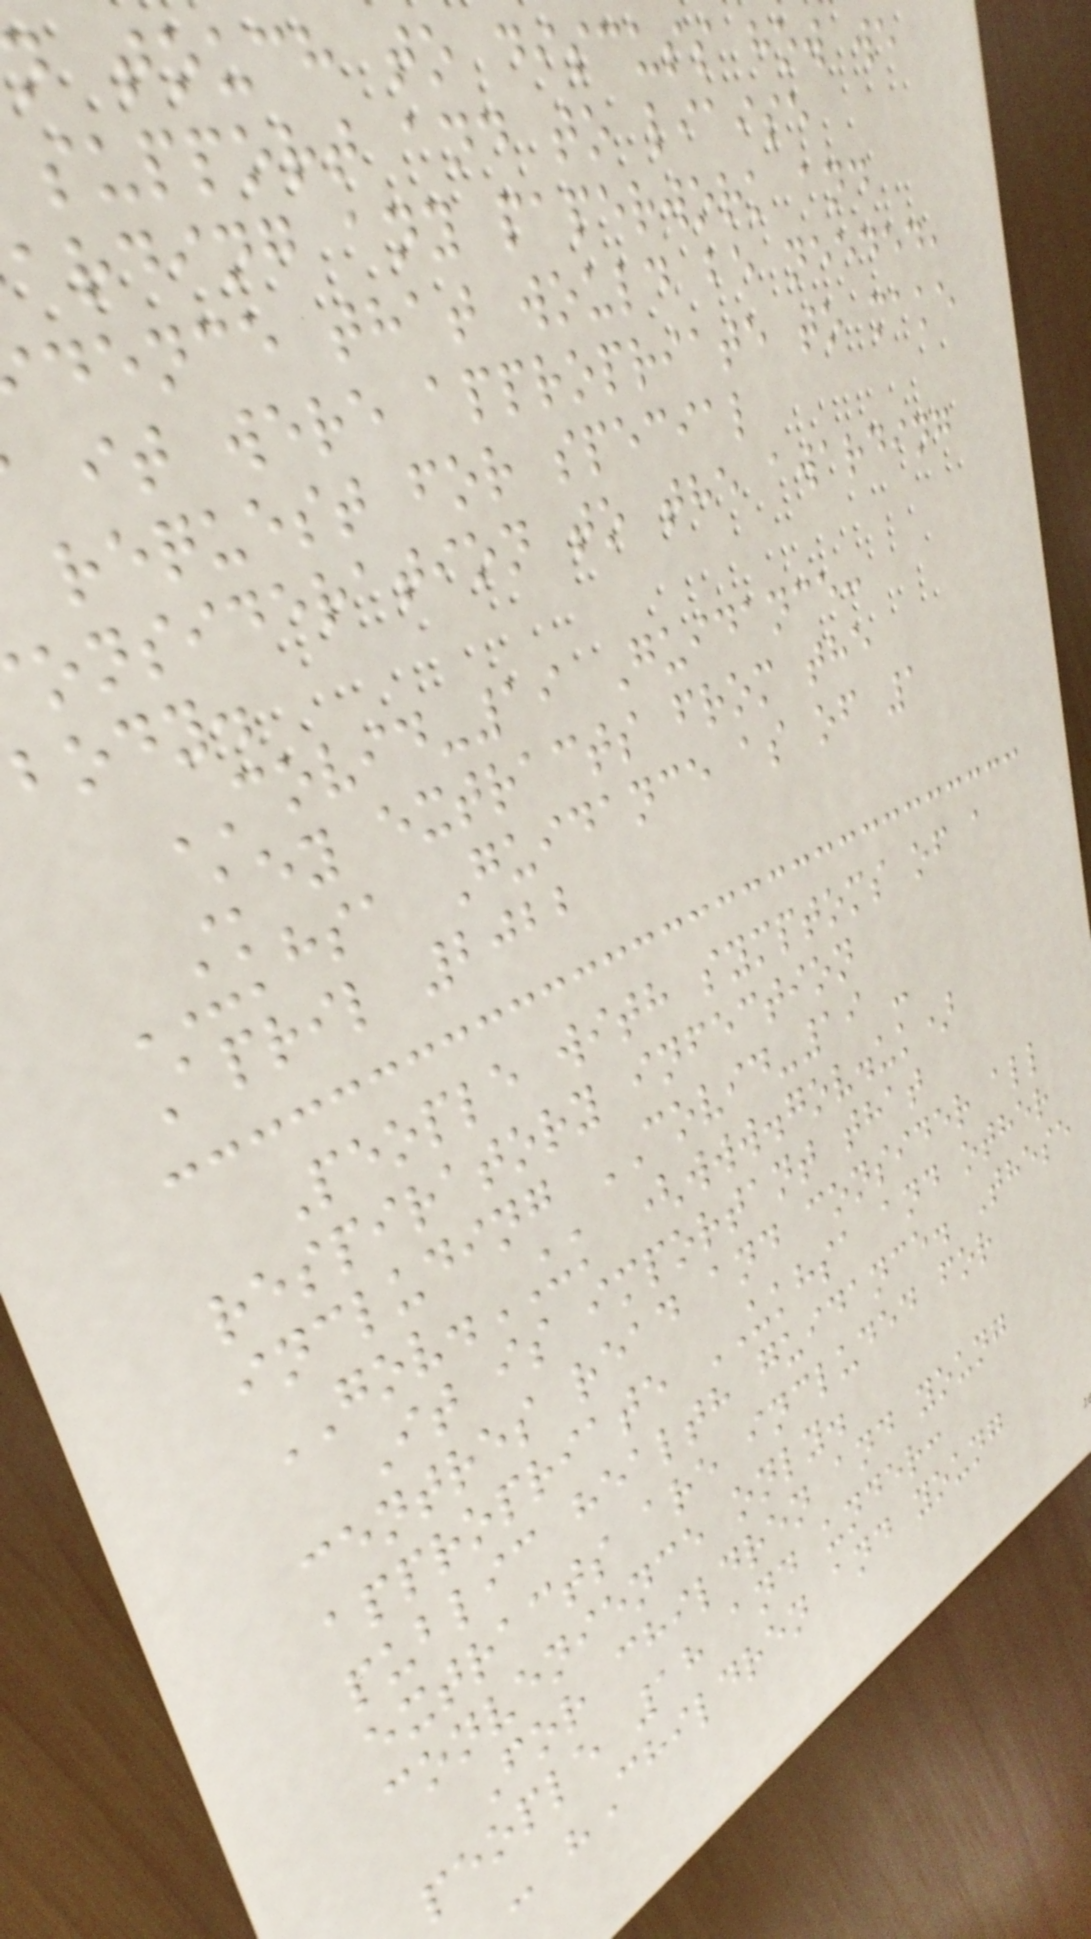touch to discuss how we
support and to liaise
arding any paperwork and
dence that would be needed,
it were appropriate to make
request for special
onsideration to the awarding
body.
COVID-19 Guidance:
Key extracts from the
UKHSA Guidance as of 1
April 2022
People with symptoms of a
respiratory infection
including COVID-19 -
GOV.UK (www.gov.uk)
It is important that
centres read and consider all
appropriate UKHSA and other
public health guidance. These
extracts are included for
convenience only.
For children and young
people 18 and under:
- "Children and young
